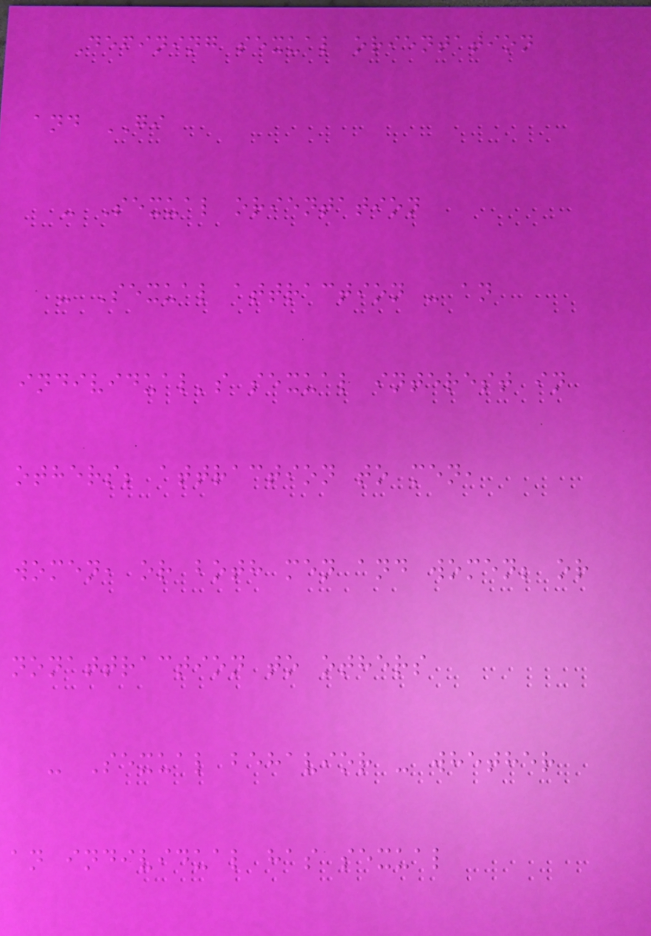Defining sexual orientation
and GI
- Sexual orientation
- Sexual attraction - an
individual's sexual interest in
others; attraction to men,
women, or both men and women; or
nonattraction to others
- Sexual behavior - whether
an individual has sexual
